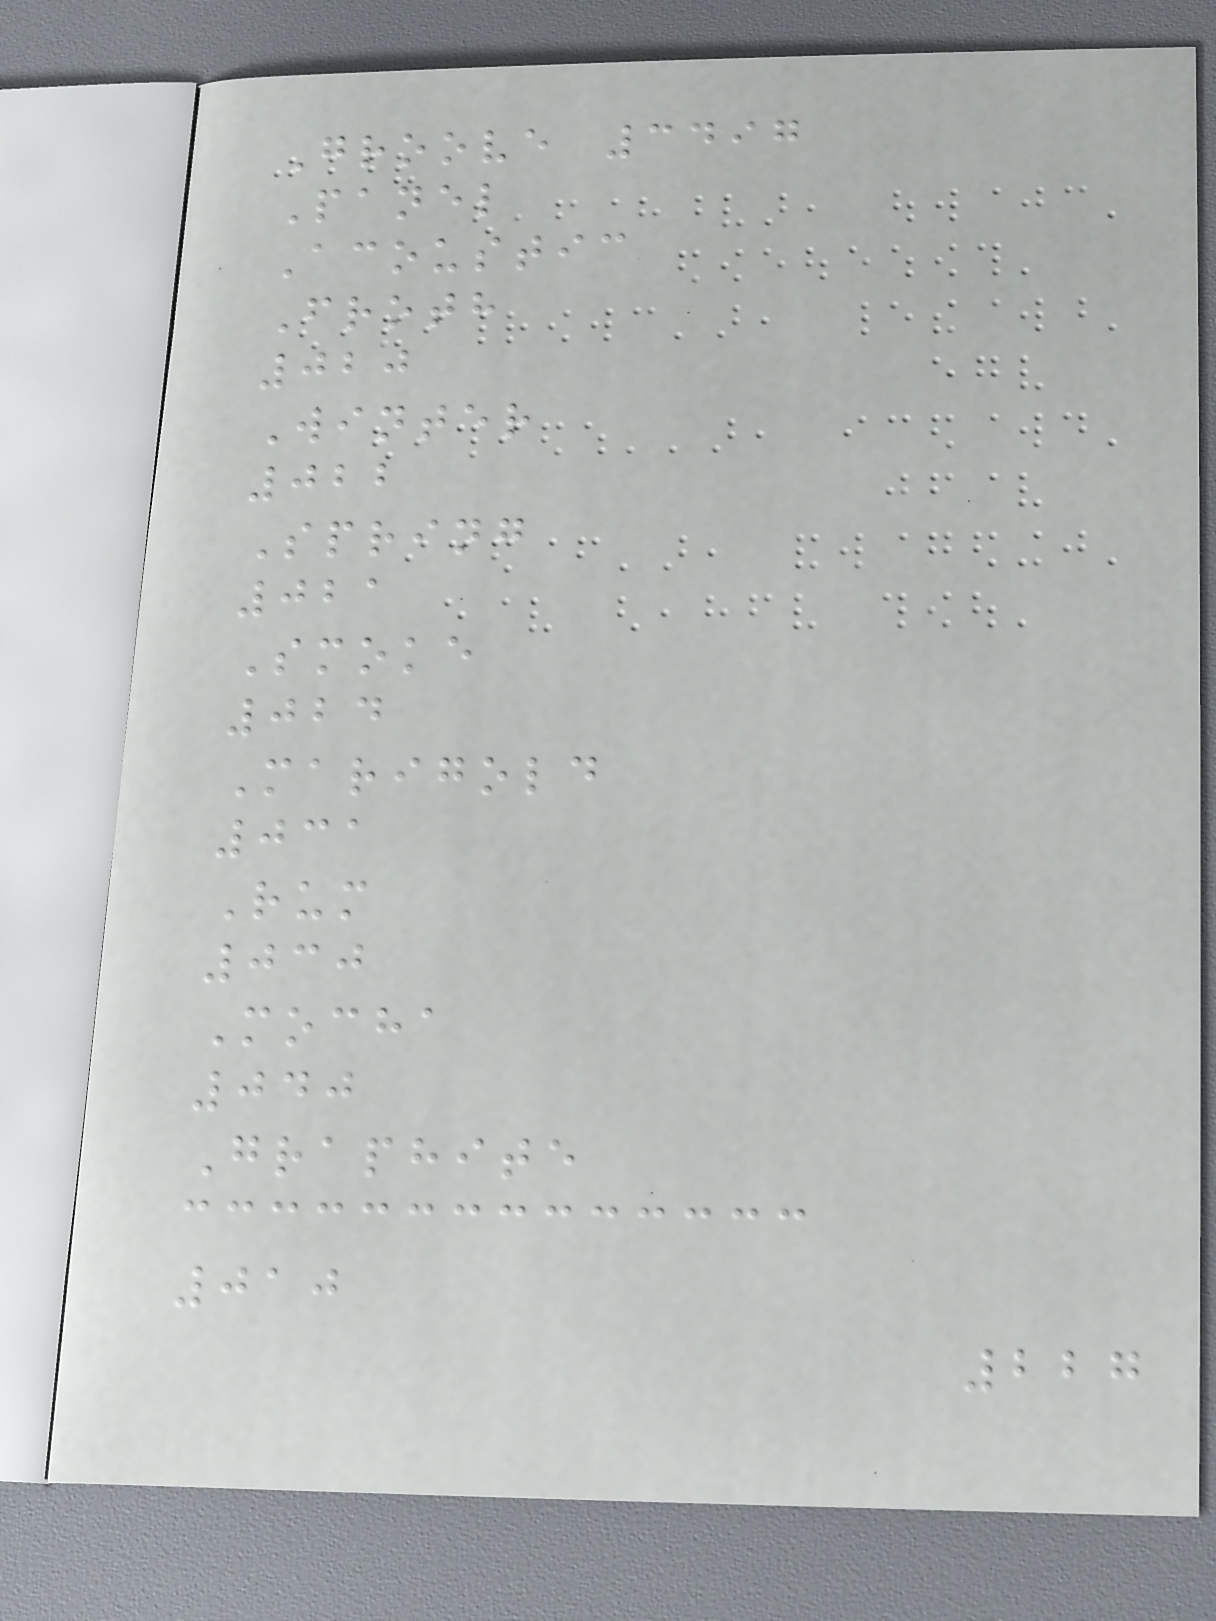Groove 3497
Panel
Acoustic
Froth
020
Winter
022
Spring
021
Smoke
024
Marigold
031
Rum
030
Mocha
040
Graphite
010
227
